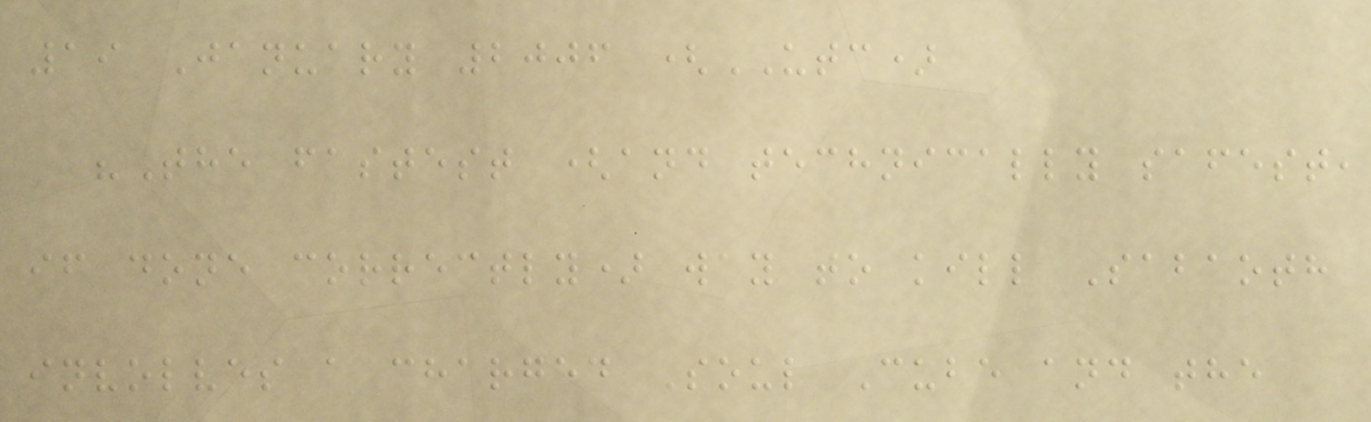19 January 2006 (UTC)
"The fastest (and technically safest,
if done correctly) way to kill Sabaoth
involves a charged Soul Cube and the
